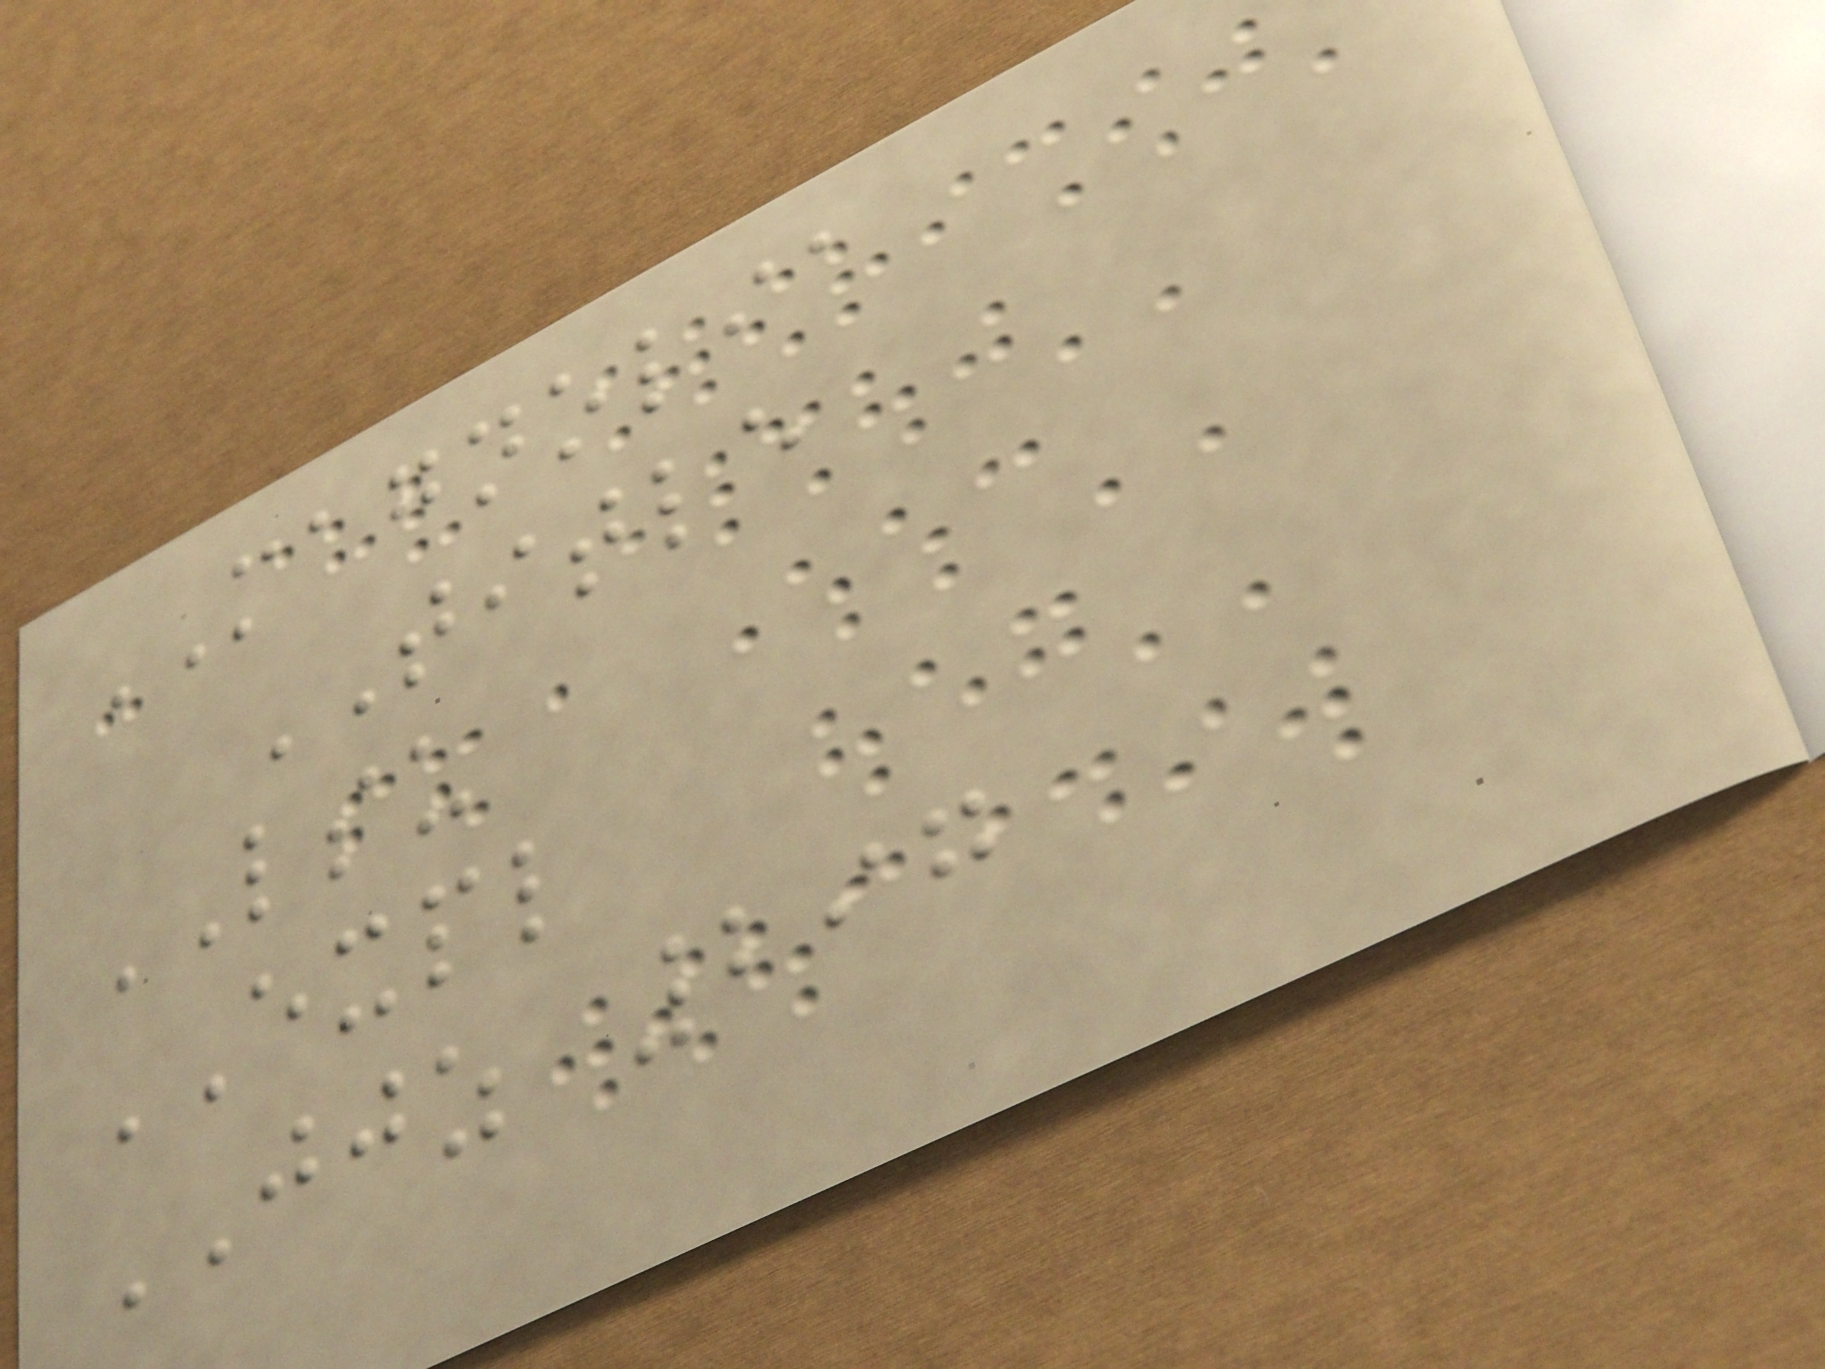MAGNOLIA
TITLE
LSU
EXPL
JJZ 297
